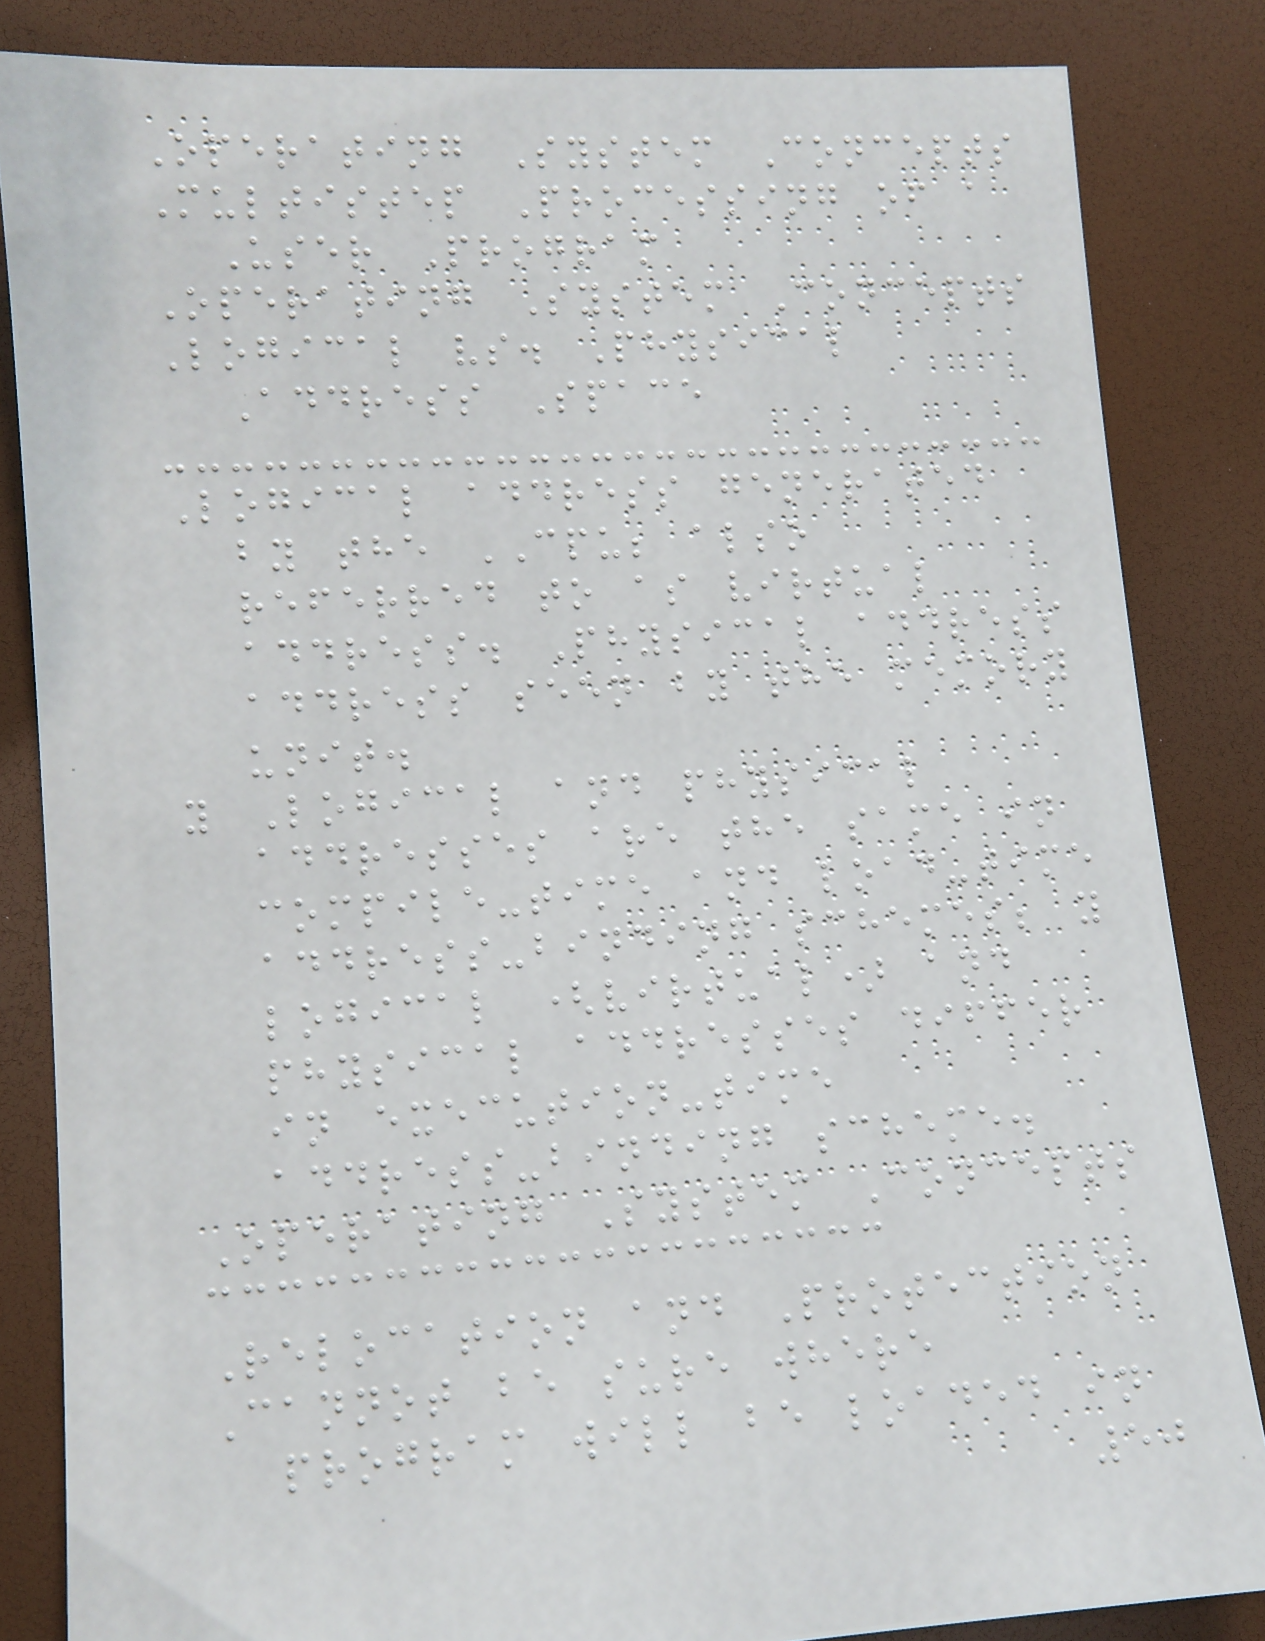Operating System Concepts
Multistep Processing of a
User Program
Operating System Concepts
Logical vs. Physical
Address Space
Logical address generated
by the CPU; also
referred to as virtual
address. Physical address
address seen by the memory
unit.
y Logical and physical
addresses are the same in
compile-time and load-time
address-binding schemes; y
logical (virtual) and
physical addresses differ
in execution-time
address-binding scheme.
Operating System Concepts
Relocation and Protection
Cannot be sure where
program will be loaded in
50
